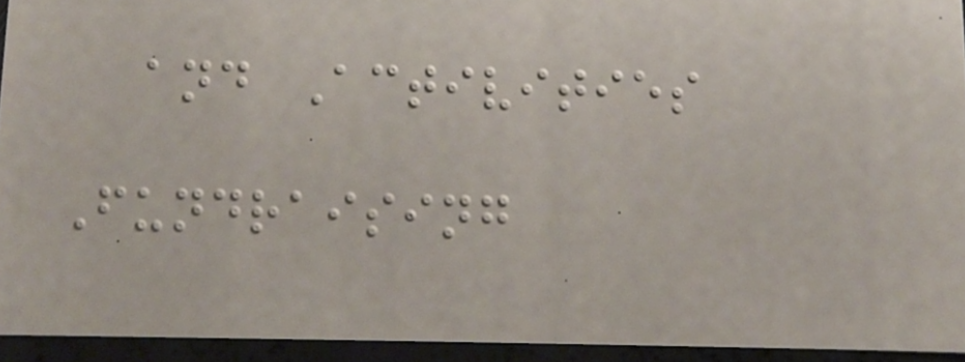and Activities
Fundraising
